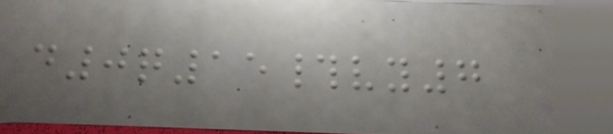d0q15#vy7
